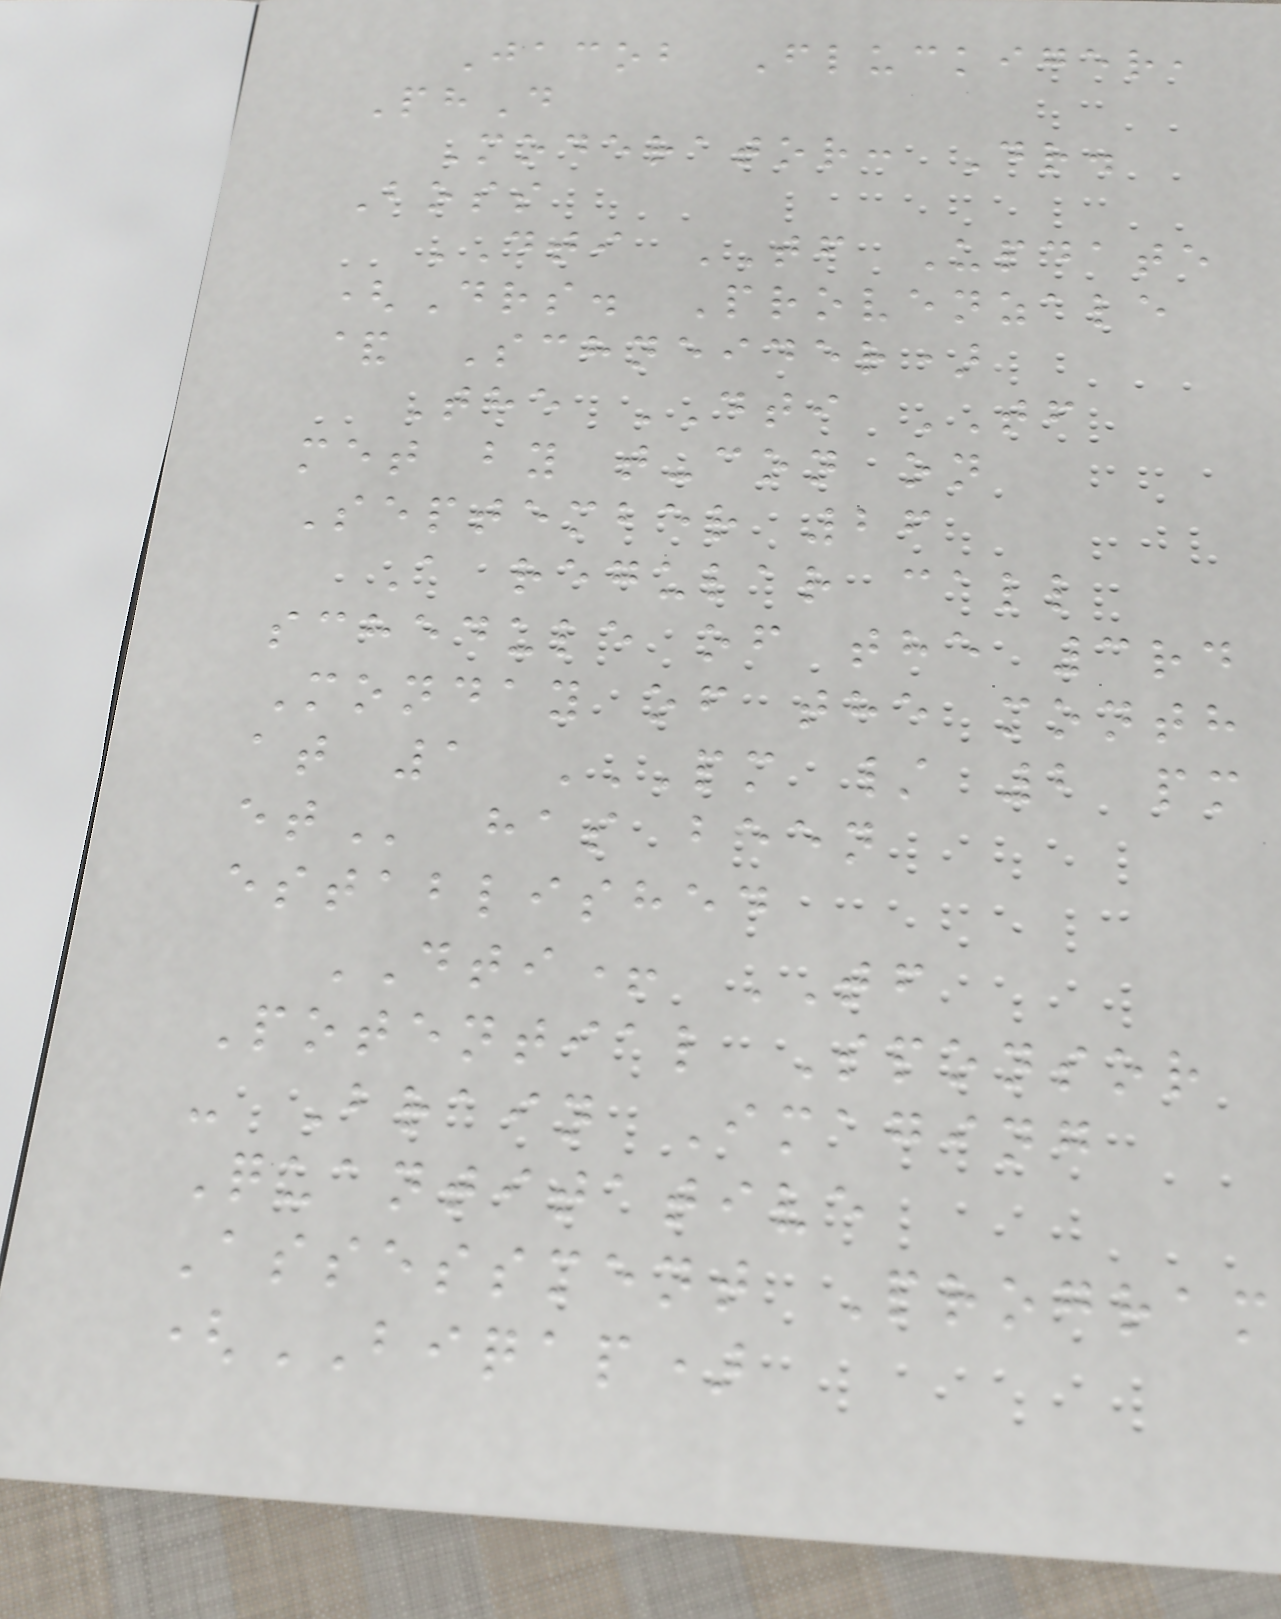Jacob Fluckiger,
PhD
Moderator: Dr.
Boss
DTI TF Update
(Drs. Provenzale
& Schneider)
The DTI TF
met by t-con on
September 26
A regular call
schedule of the 3rd
Monday of the month
at 1 PM / 2 PM
ET has been
established
DTI+ TF
Potential Sponsor
- Brain Imaging
Quantitative
Assessment Program
(BIQAP)
